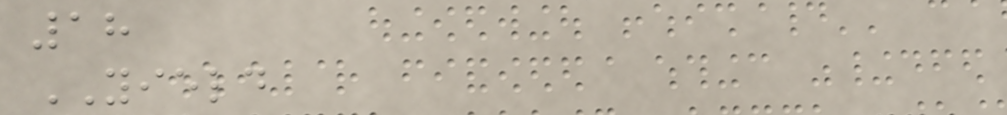18
YIELD
